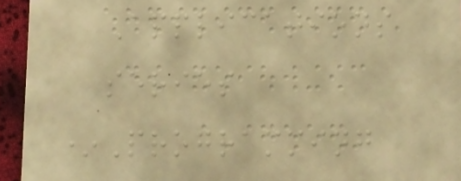Applications
series
*Programming
